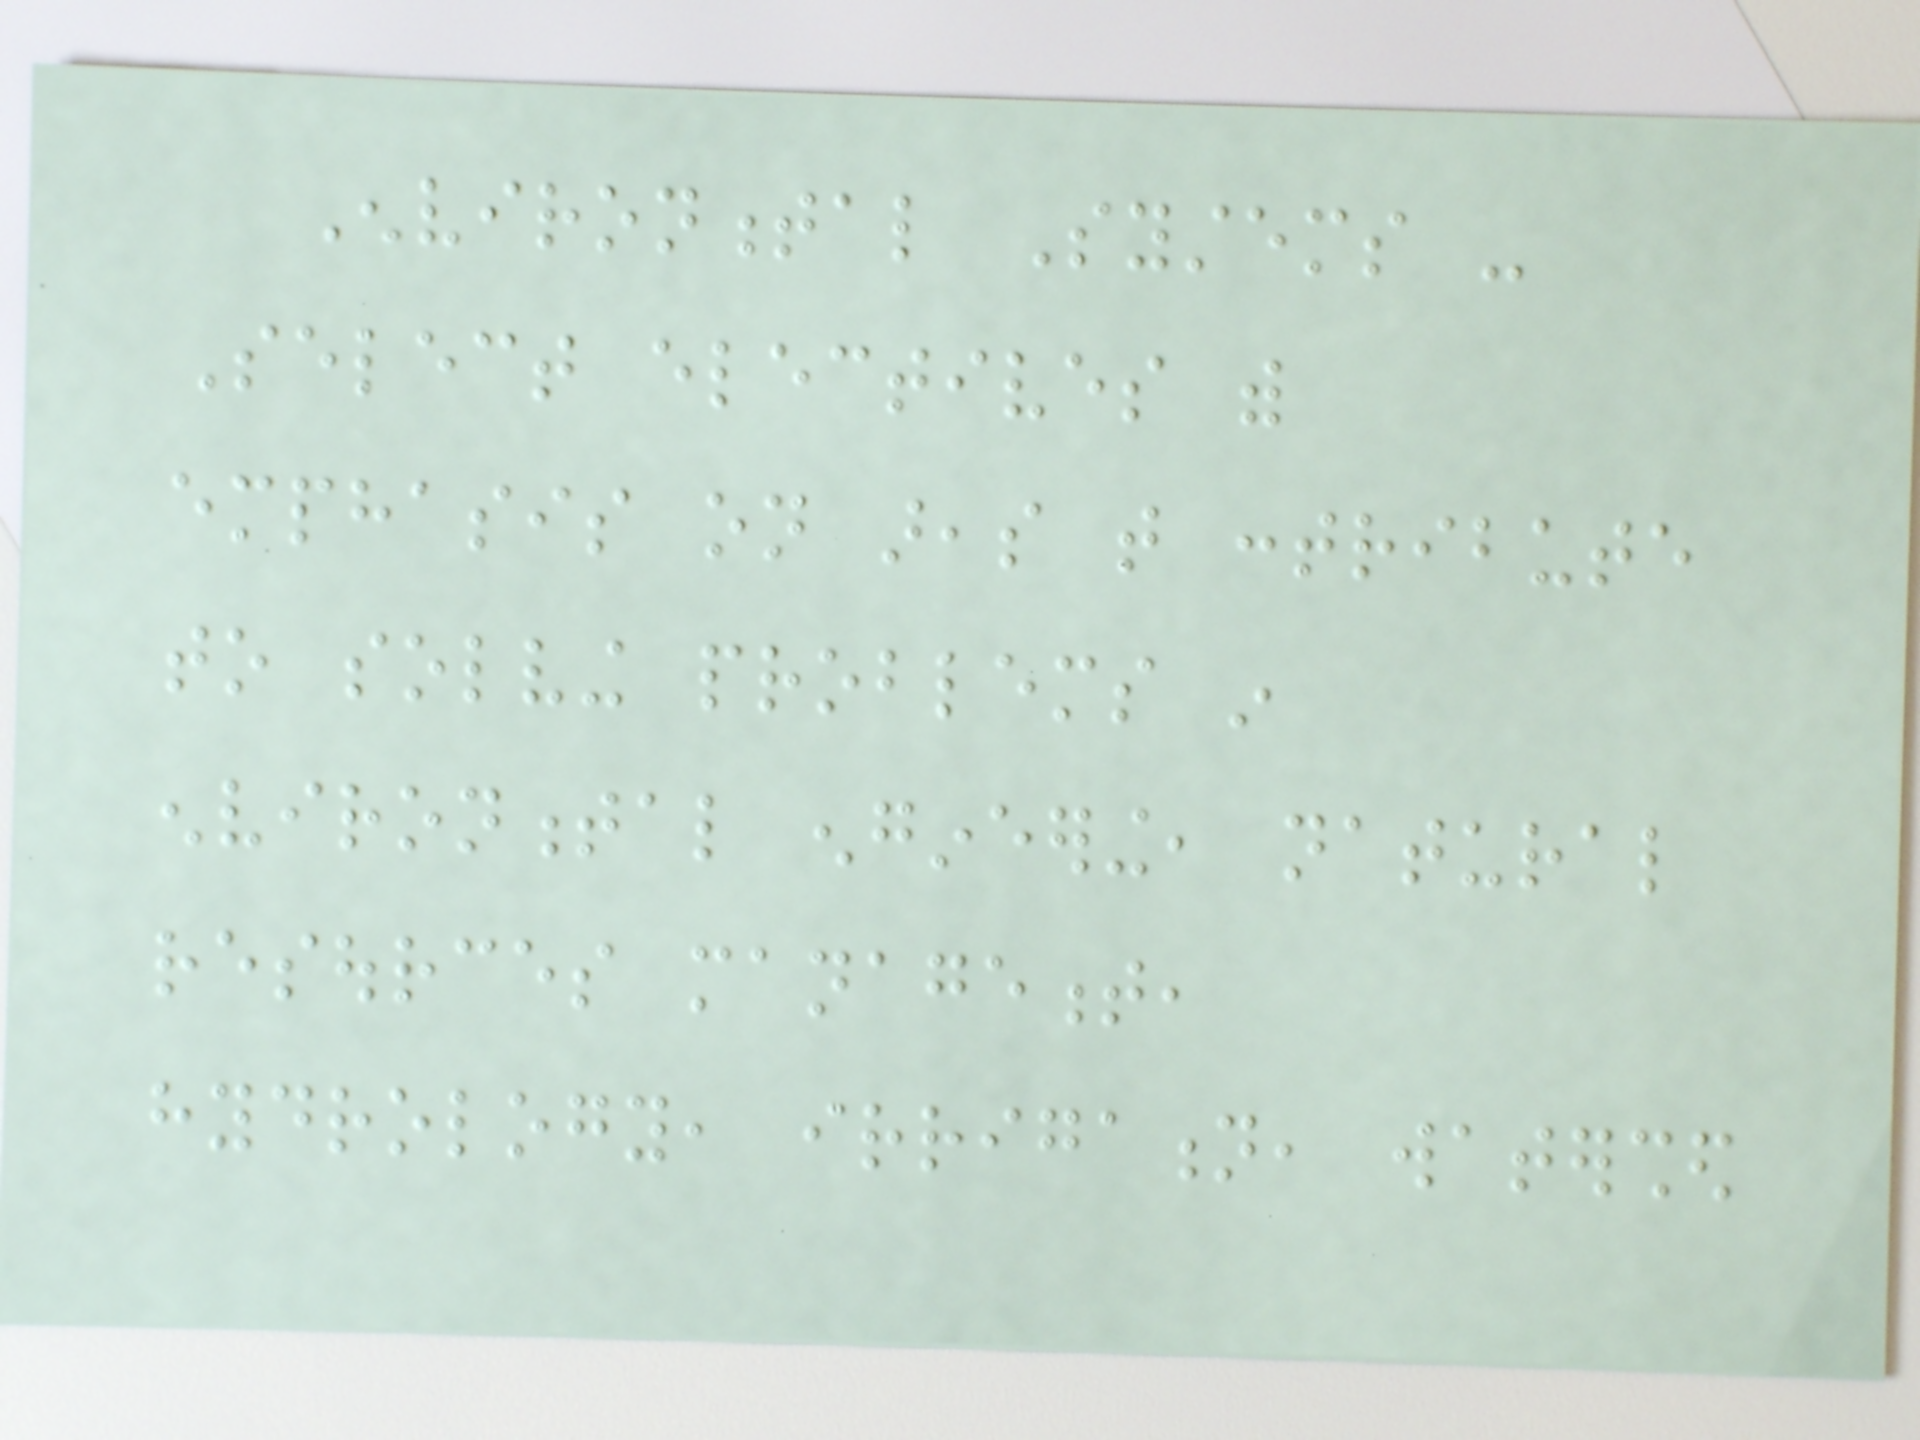Environmental Systems -
Select electives with
emphasis on areas that contribute
to solving problems in
environmental engineering, natural
resources management,
hydrology, irrigation, watershed
